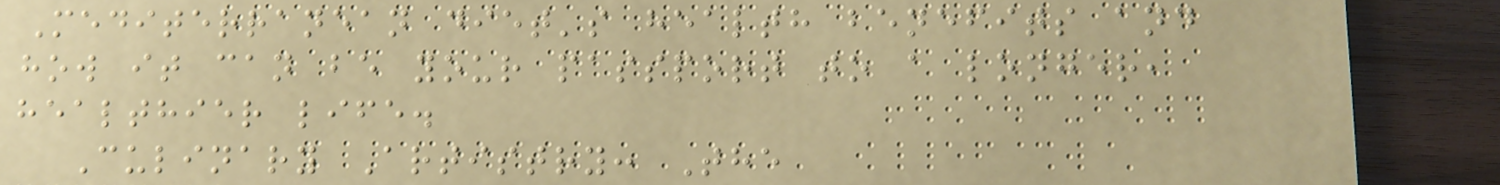Mediterranean diet's health benefits and
how it can be your passport to a longer,
healthier life.
Culinary Artistry: The
